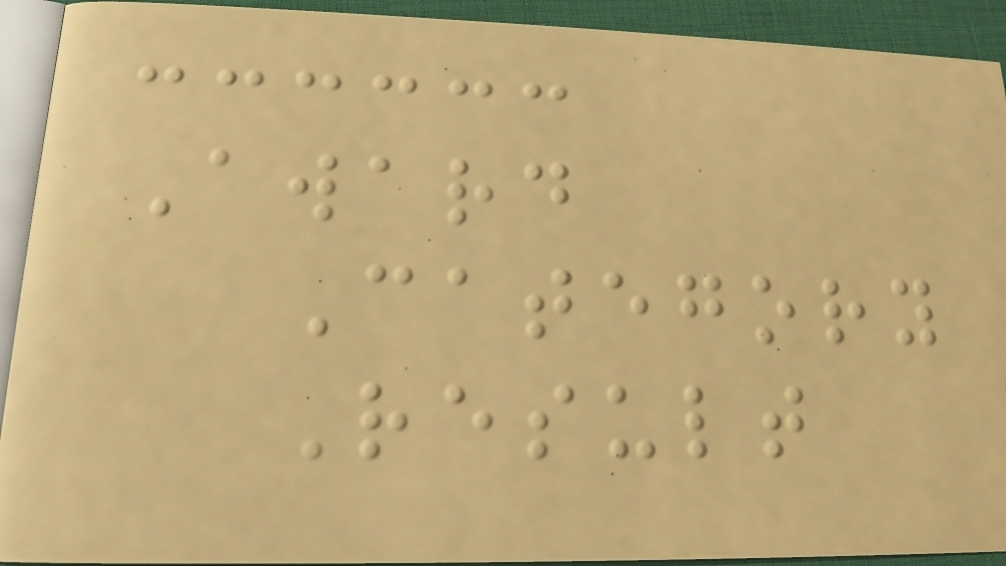Award
Category
Result
